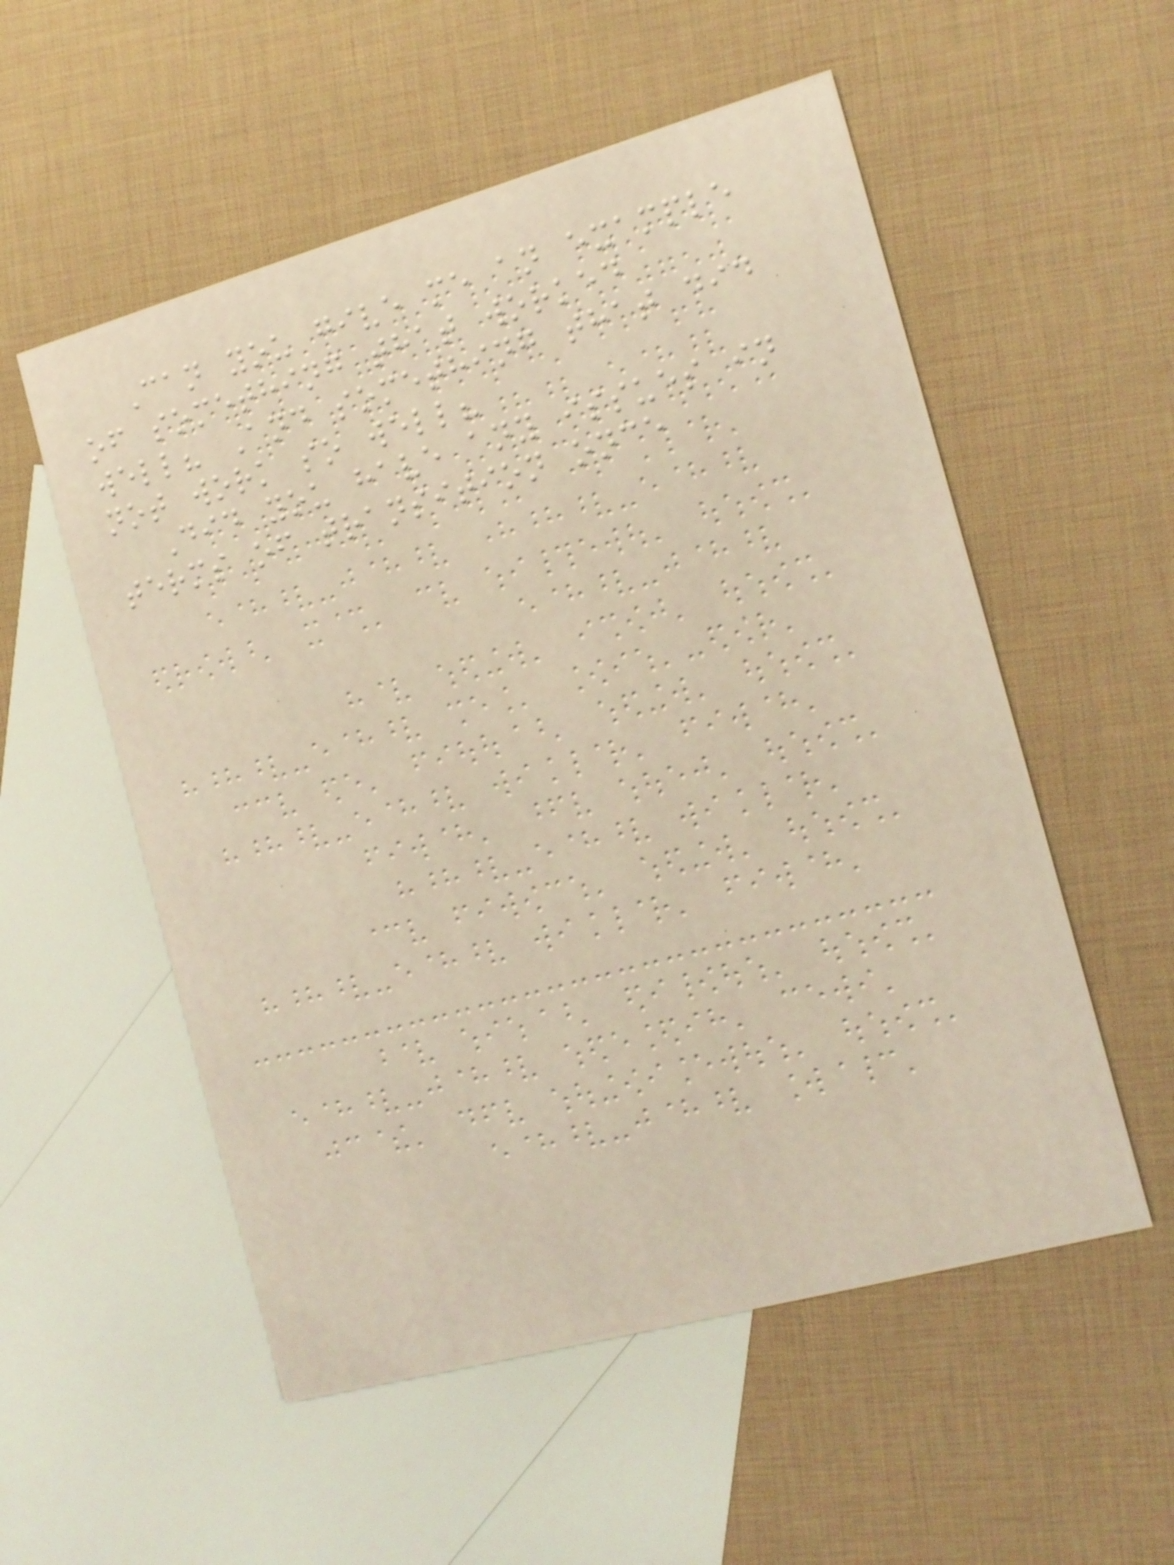Can you give me an example
of something that worked
well? And something that did
not work so well?
Did you have any issues in
terms of transition once
